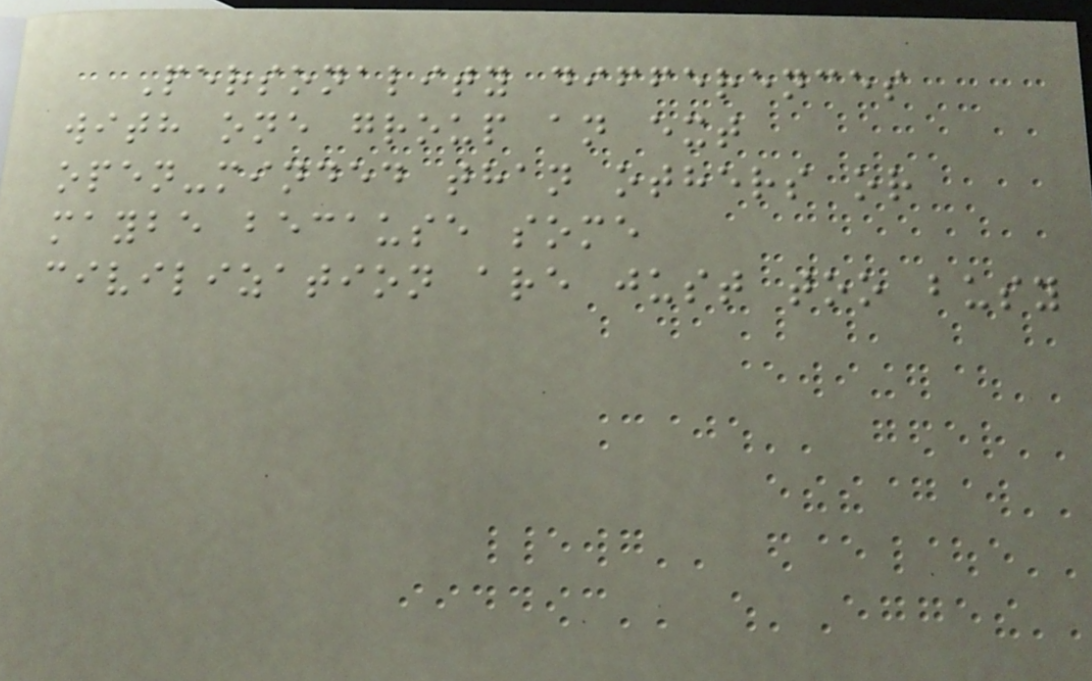Personality differences
with one group an ext
open-minded than others or
maybe because some
civilization are just too busy
